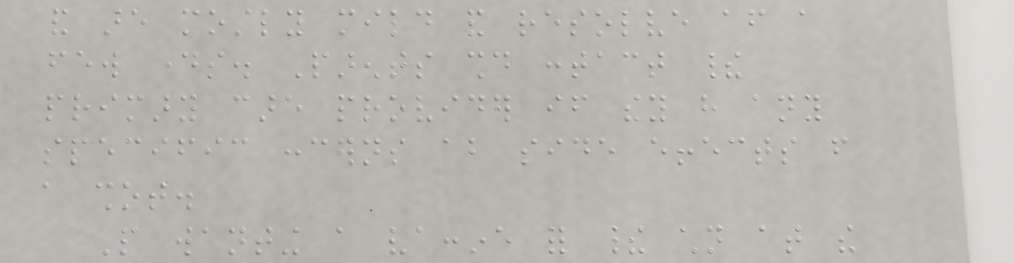and are mostly mild and resolve after a
few days. Parents should contact their
primary care provider if they have any
specific concerns about side effects from
a shot.
People wanting a vaccine for their children at the
